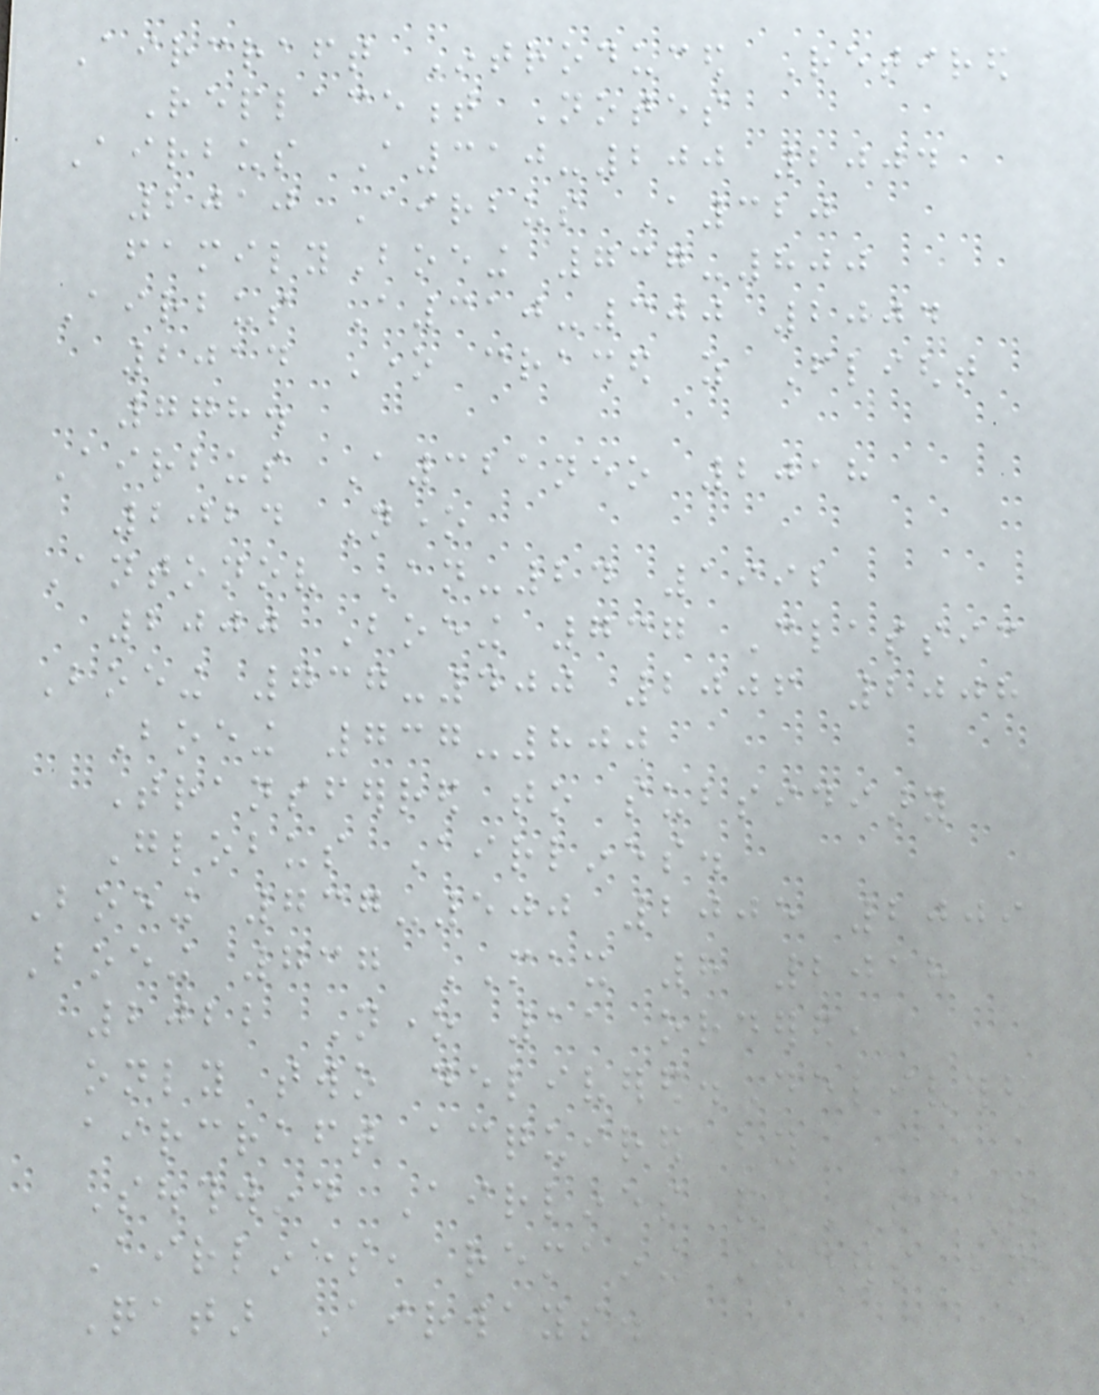Aircraft Introduced Retired
Replacement Notes
Airbus A310-200 2004
2010 Airbus A320
familyBoeing 737-800
Airbus A310-300 2004
2014 One crashed as Flight
778.
Airbus A321neo 2018
2024 None
Antonov An-24 1992
2000 Boeing 737 Classic
Boeing 737-400 2006 2008
Boeing 737-800
Transferred to subsidiary
Globus Airlines.
Boeing 737-500 2005 2009
Boeing 737 MAX 8 2018
2022 None 11 ordered,
only two delivered.Delivered
aircraft acquired by
Southwind Airlines and SCAT
Airlines, remaining orders by
Qatar Airways.
